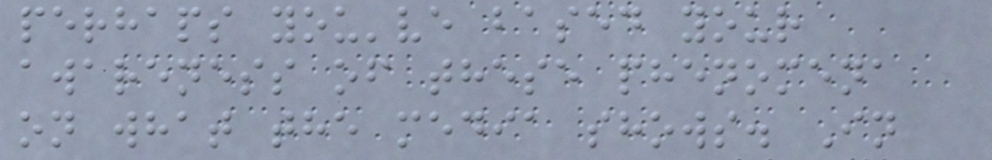perhaps you've based your
awareness of these phenomena
on what the media shows. In
